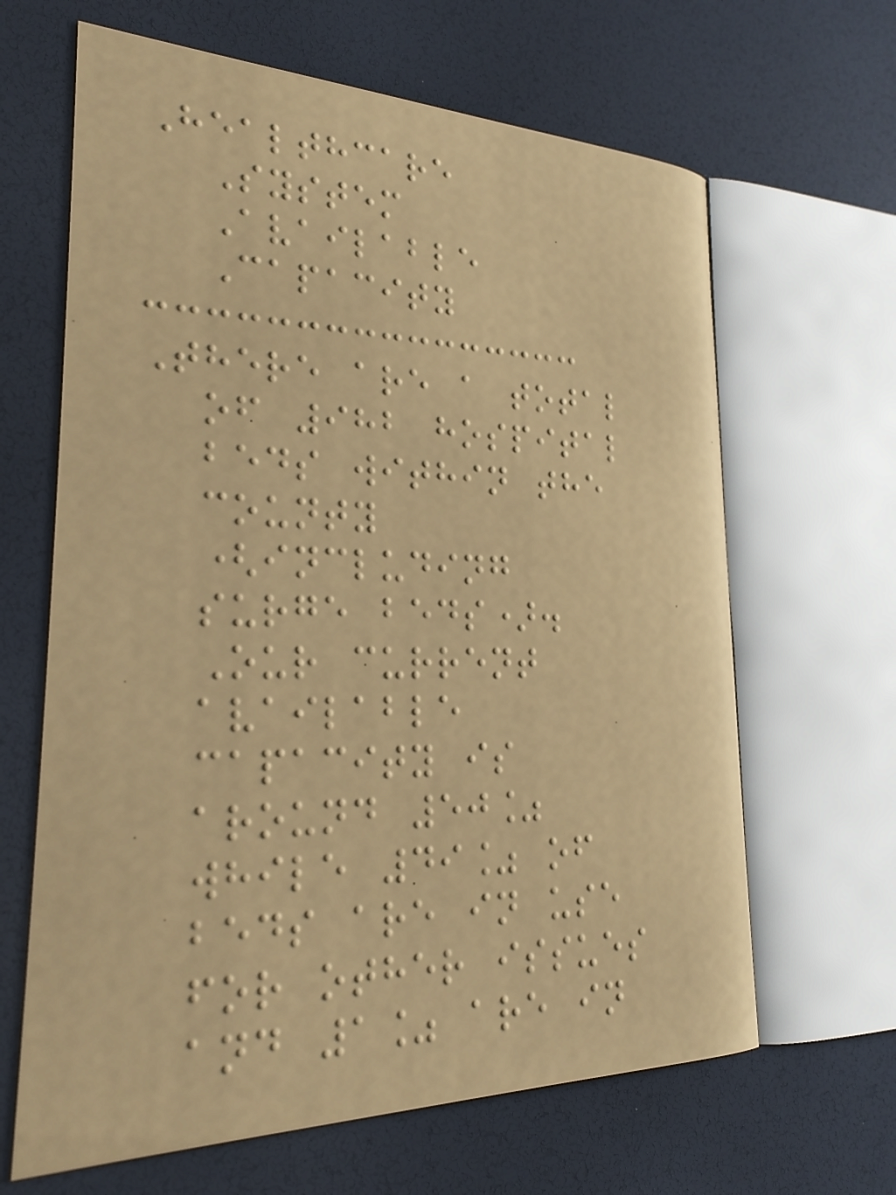Healthcare
System
Available
Capacity
There are a total
of 982 hospital
beds within the
county
(including
surge beds).
Our current
available
capacity is
around 50%
while 49% of
beds are in use
for other issues
and 1% are in
